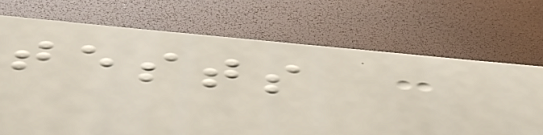tests
